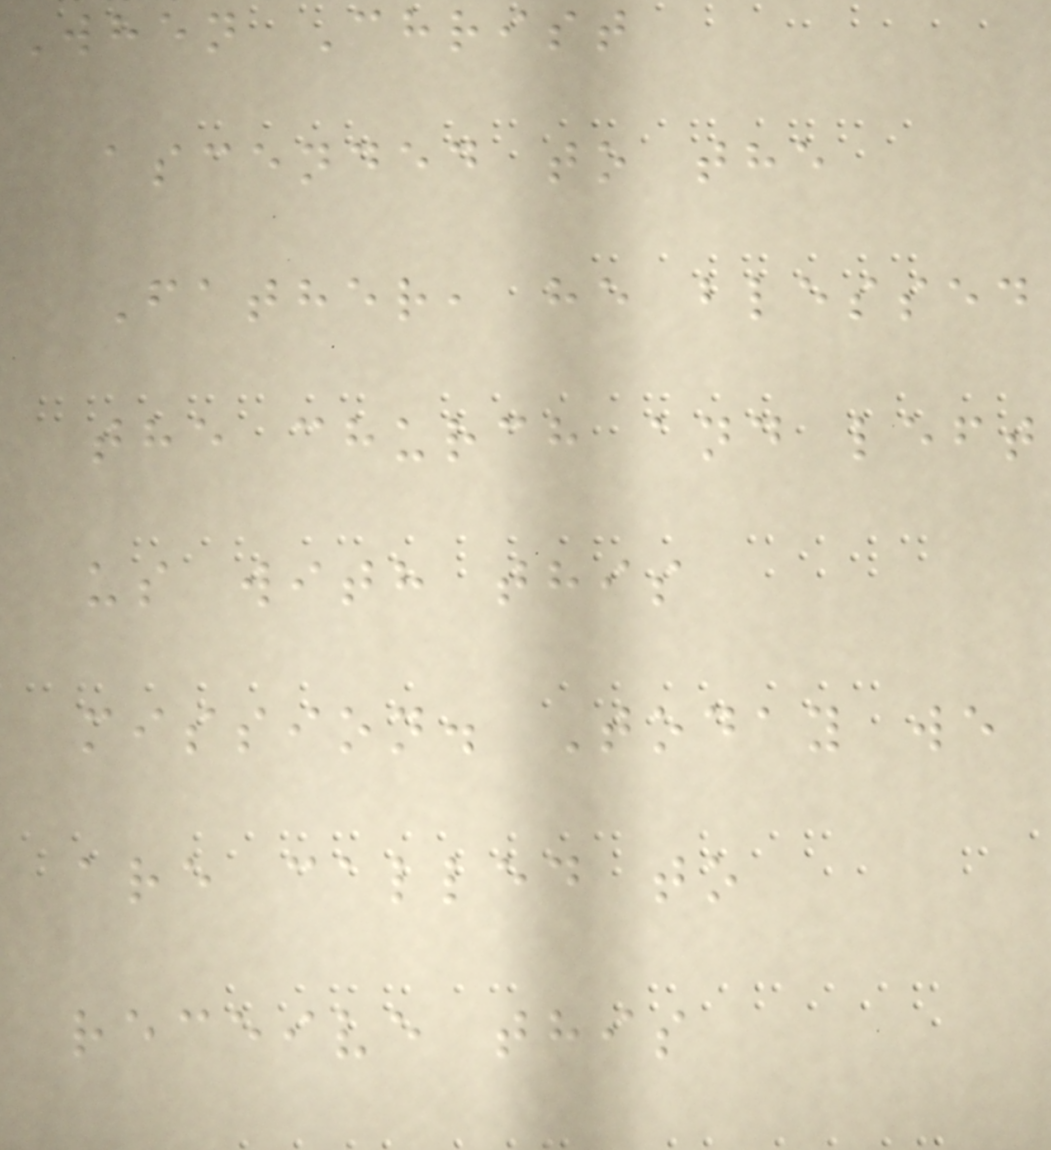When Christ
ascended to the
Father, he blessed
the church and left
us with this
mission. Today we
are called to
receive this
